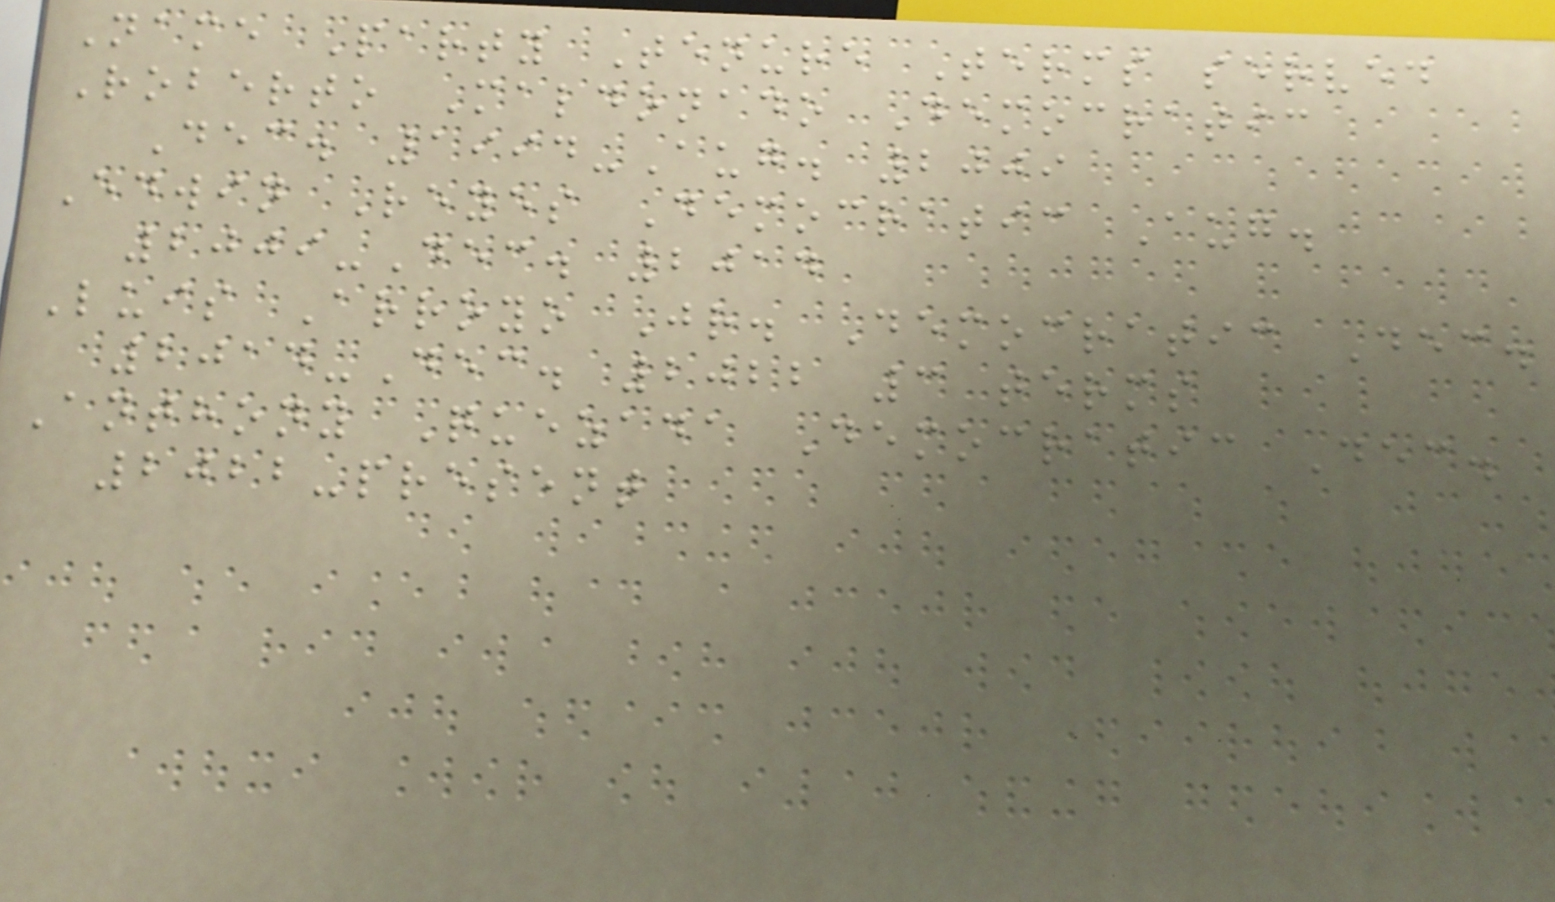Name Party Tenure Terms served
Roberto Maldonado Democratic
Dec. 1994-Aug. 2009
Edwin Reyes Democratic Aug.
2009-Dec. 2014
Luis Arroyo Jr. Democratic Dec.
2014-Dec. 2022 3 terms
Anthony Quezada Democratic Dec.
2022-present
